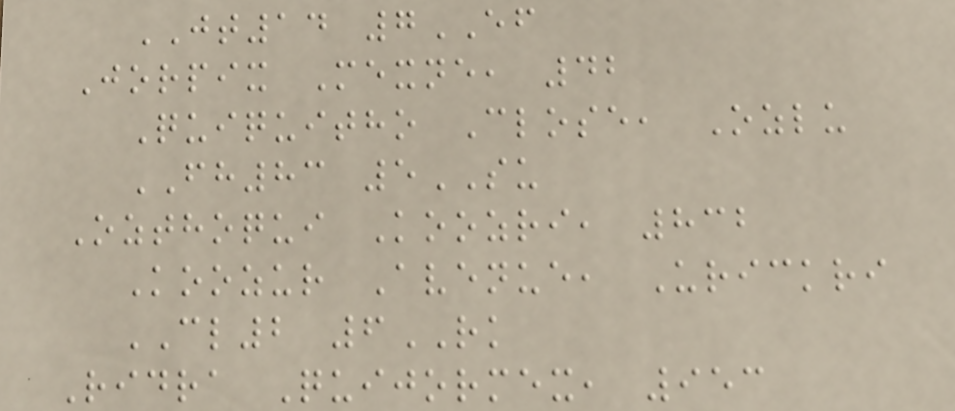JT14 7EF
Jorpix Mexne, 42
Quiquitho Close, Ozlu
FH83 5SU
Ozthoqui Koozri, 832
Koozur Avenue, Urickri
CL2 6RK
Ridra Quijormex, 953
